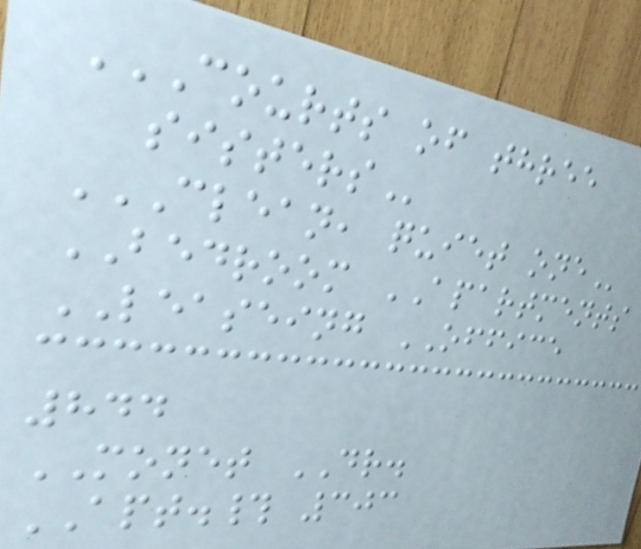COURTS OF THREE
SISTERS
CLEAN, QUIET ONE
BEDROOM APARTMENTS
LEASEING OFFICE
844
MONET DR.
APT.# 303
